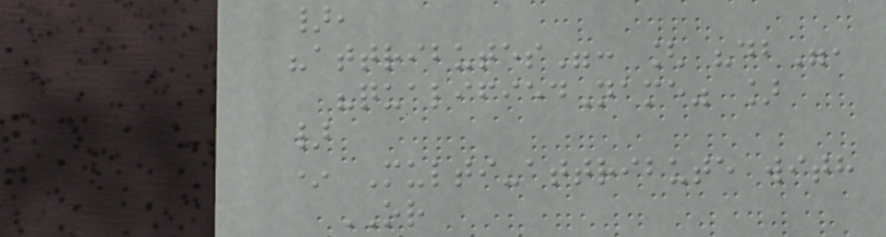},
"attributes": [ "db",
"qualifiedName" ]
}
* Multi-attribute with
OR
